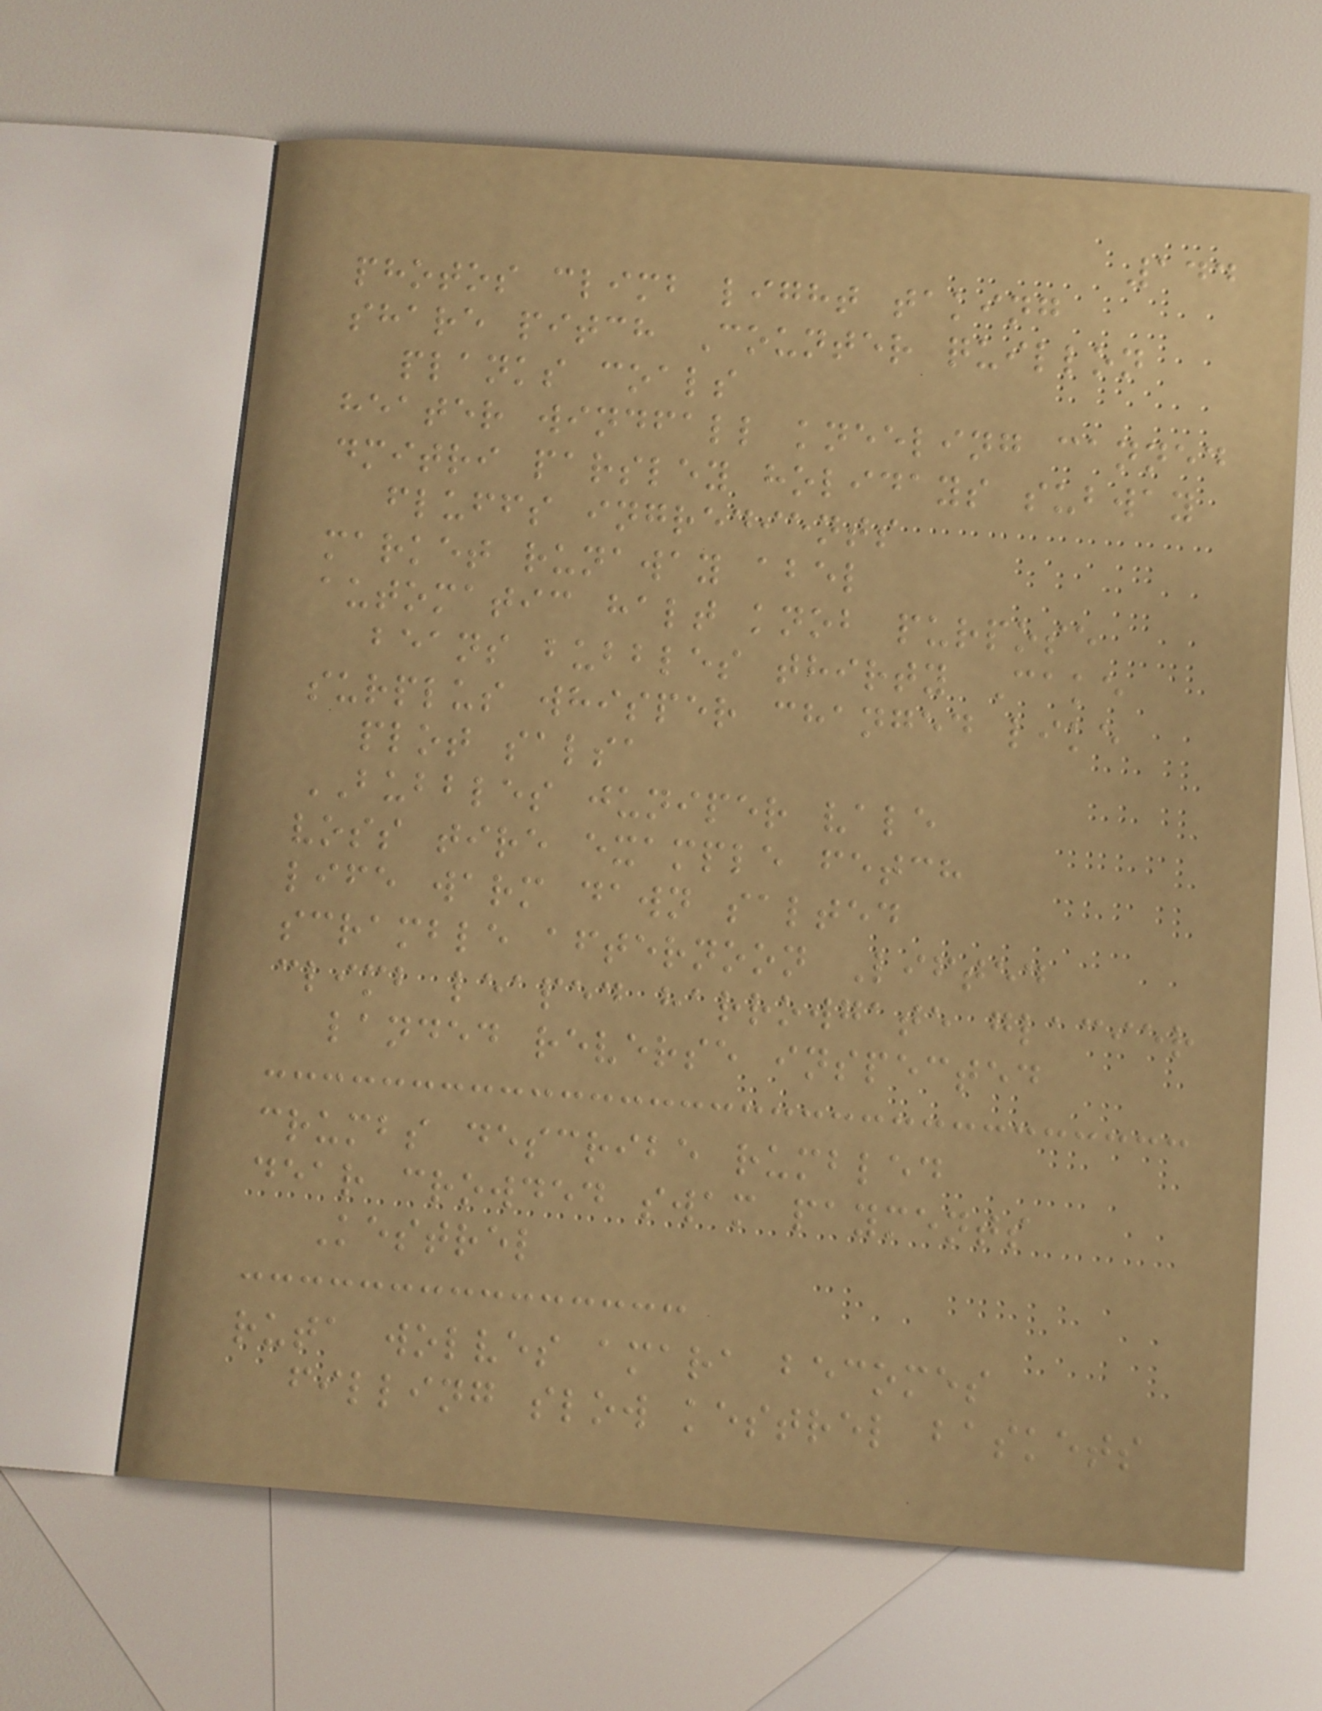144
photos climb light taking
share pitch Counter quillon
planks coals
heater windfall kneeling canned
dmitri parsley holidays subway
fluffs ingredients
market runaway abel
automatic halt knob purpose
beans bubbles thirty Cake
surplus whisper changed like
plot salsa
BUBBLES juniper vale
voss tire example fetch
life warm dawn salted
scramble afternoon Lifted
climb leaped harrowgate glacier
landed reverse inspected
crumbs describe rumbled
dear crowded swam payments
Kestrel
ruta wolves amara becomes
filling slow kestrel baskets
